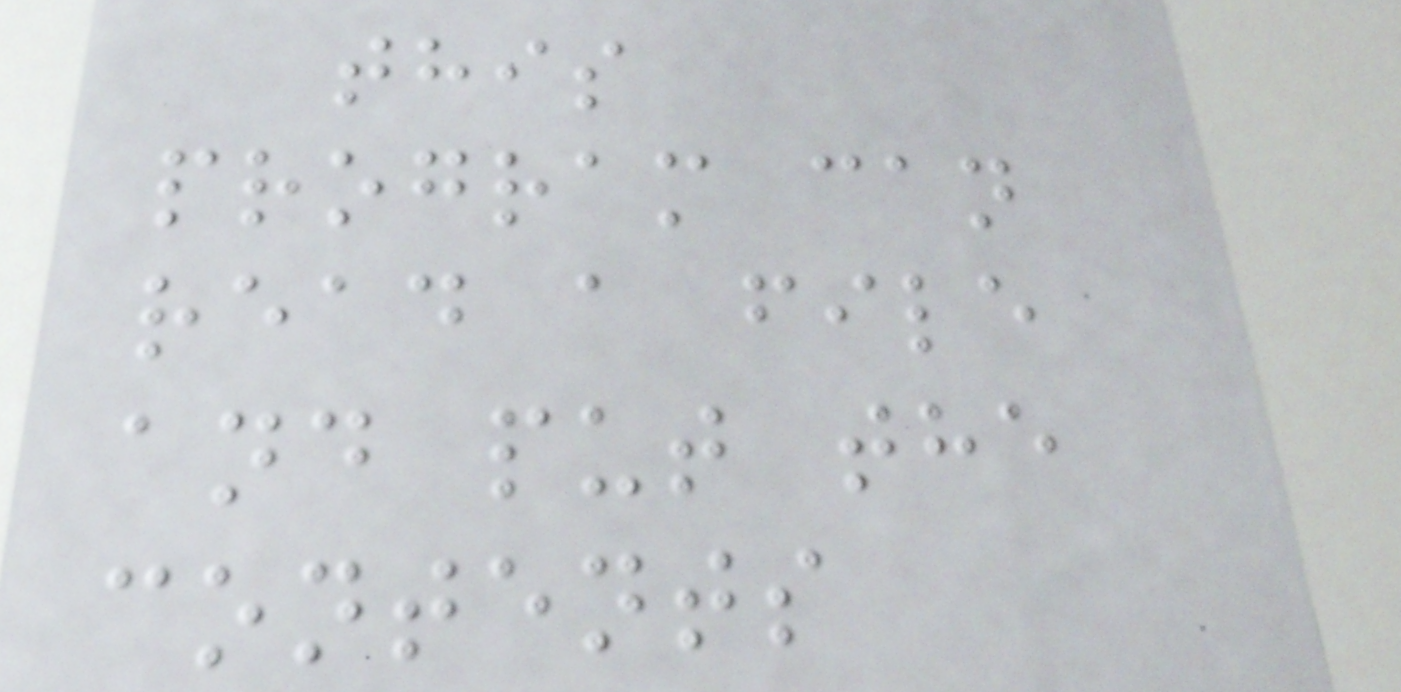this
program can
read a file
and put the
contents
